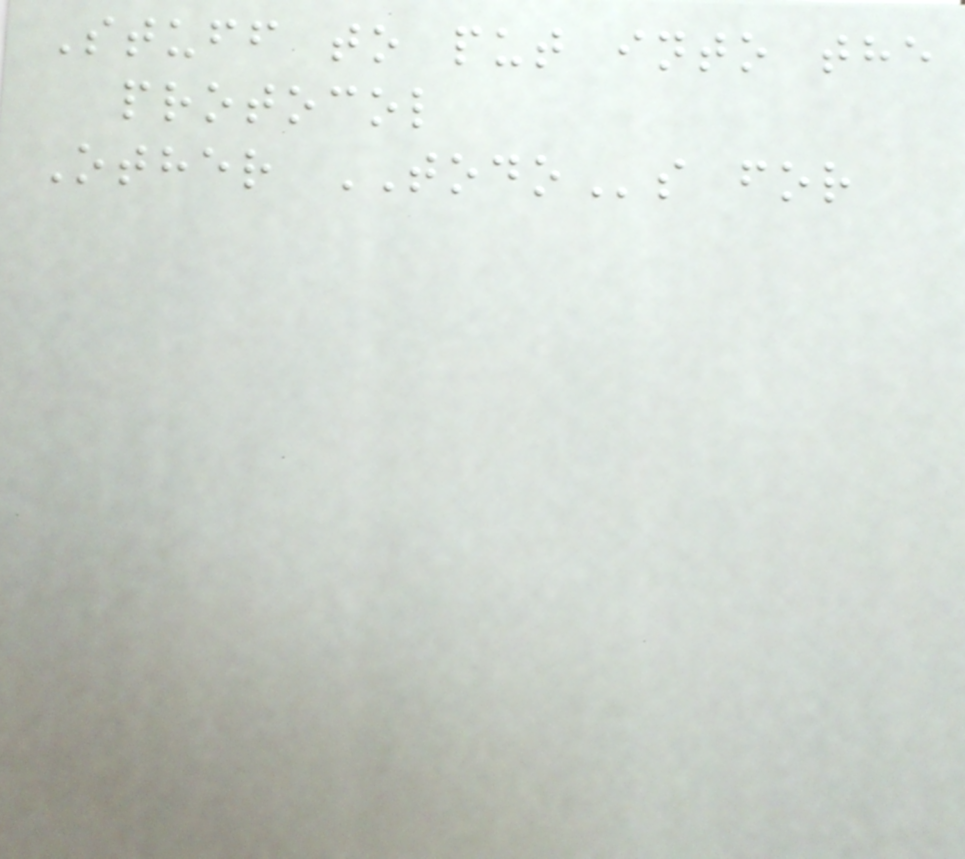Stuff to put into the
protocol
Other TODOs for
